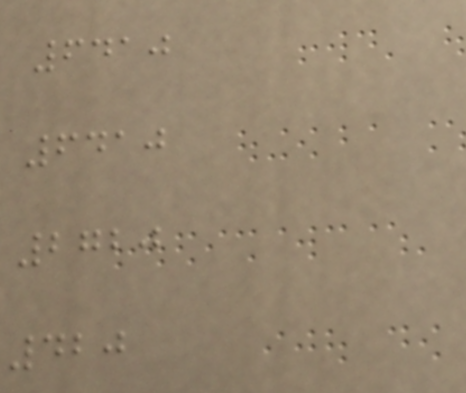6410
6410
2720
420
